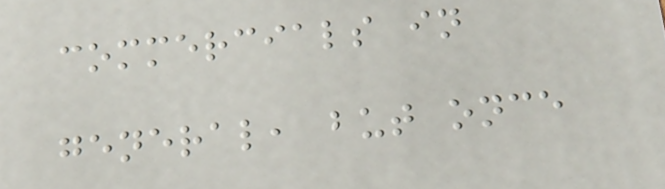commercials in
general, but once
